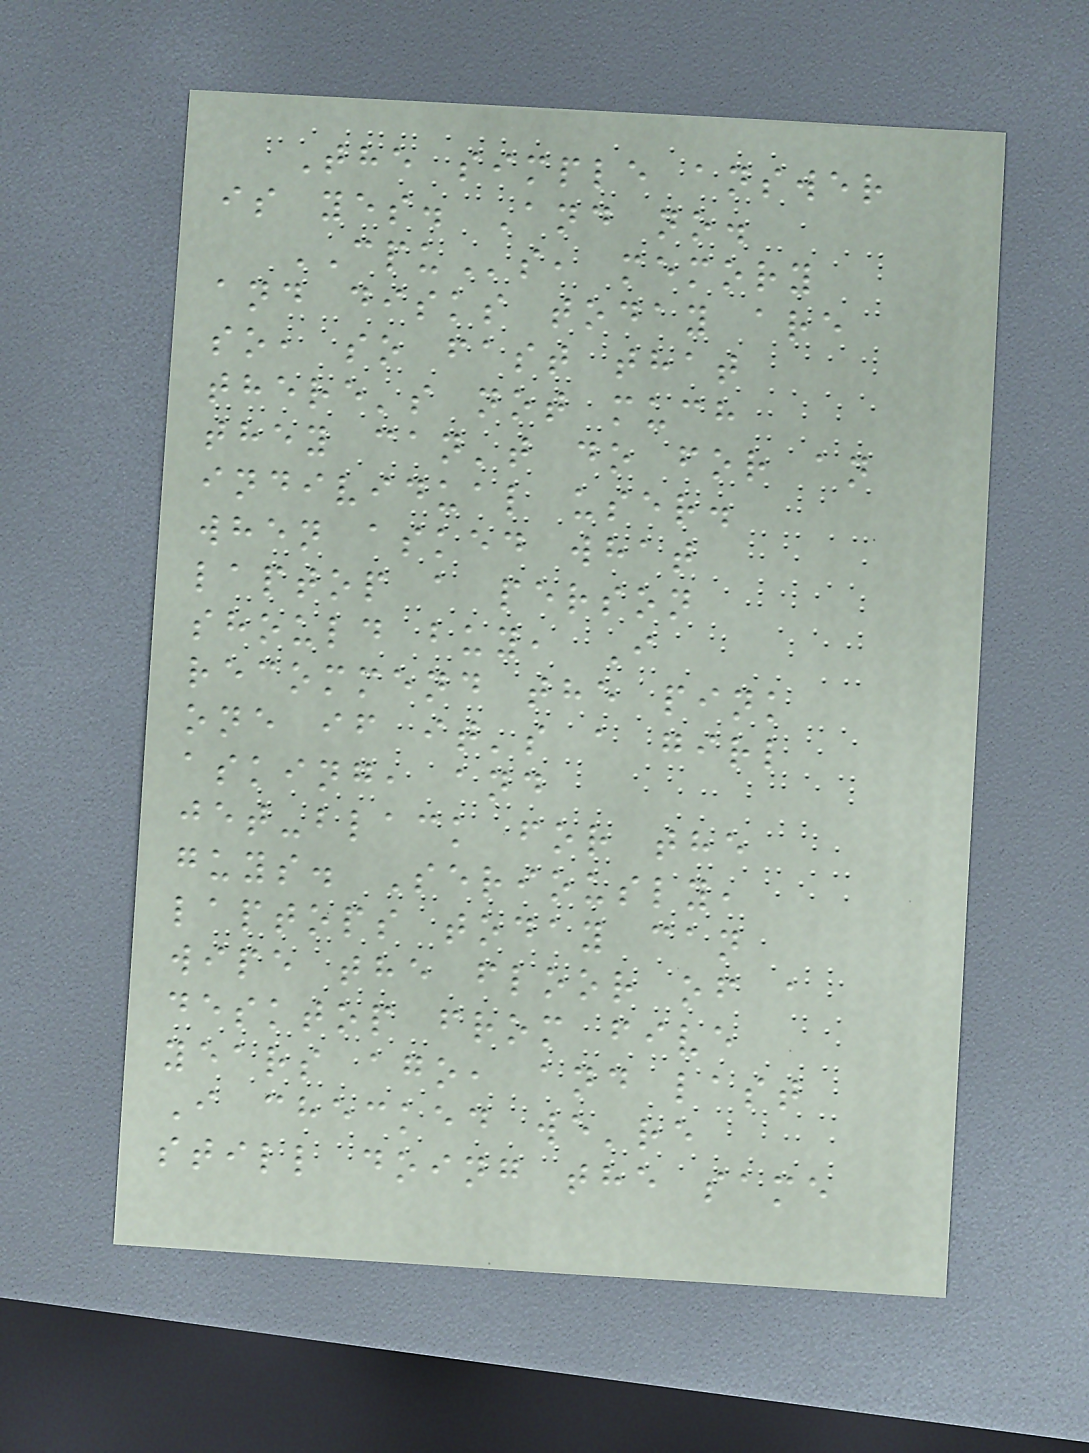The simple answer
is yes. And no.
CPUs, memory
and disks today are
so, so fast that
there's not much
they can't do for an
individual user.
when asked what
laptop a person
should buy, I
recommend the pink
one if it's a girl
asking, and
jet-black for the
guys. Seriously,
laptops today can
wipe the floor of a
desktop from five
years ago, and last
I checked we're
still doing the same
